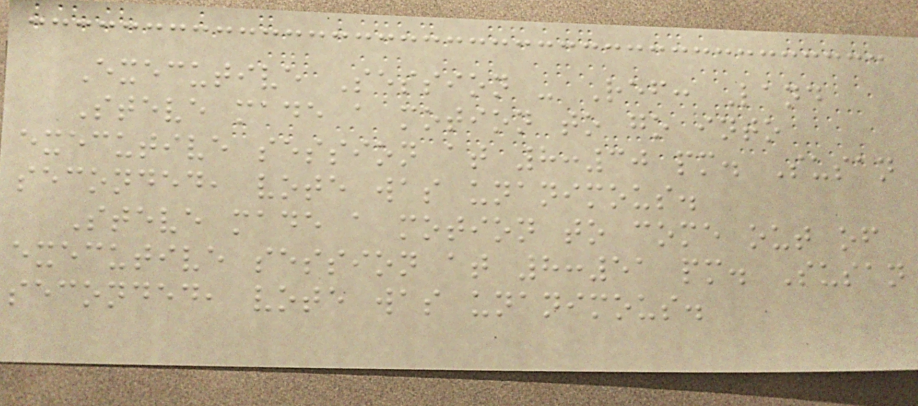Executive Session - Ref: Land
Steve made a motion to go into
executive session at 8:30 pm. Susan
seconded, vote was unanimous.
Steve made a motion to come out of
executive session at 8:51 pm. Susan
seconded, vote was unanimous.
